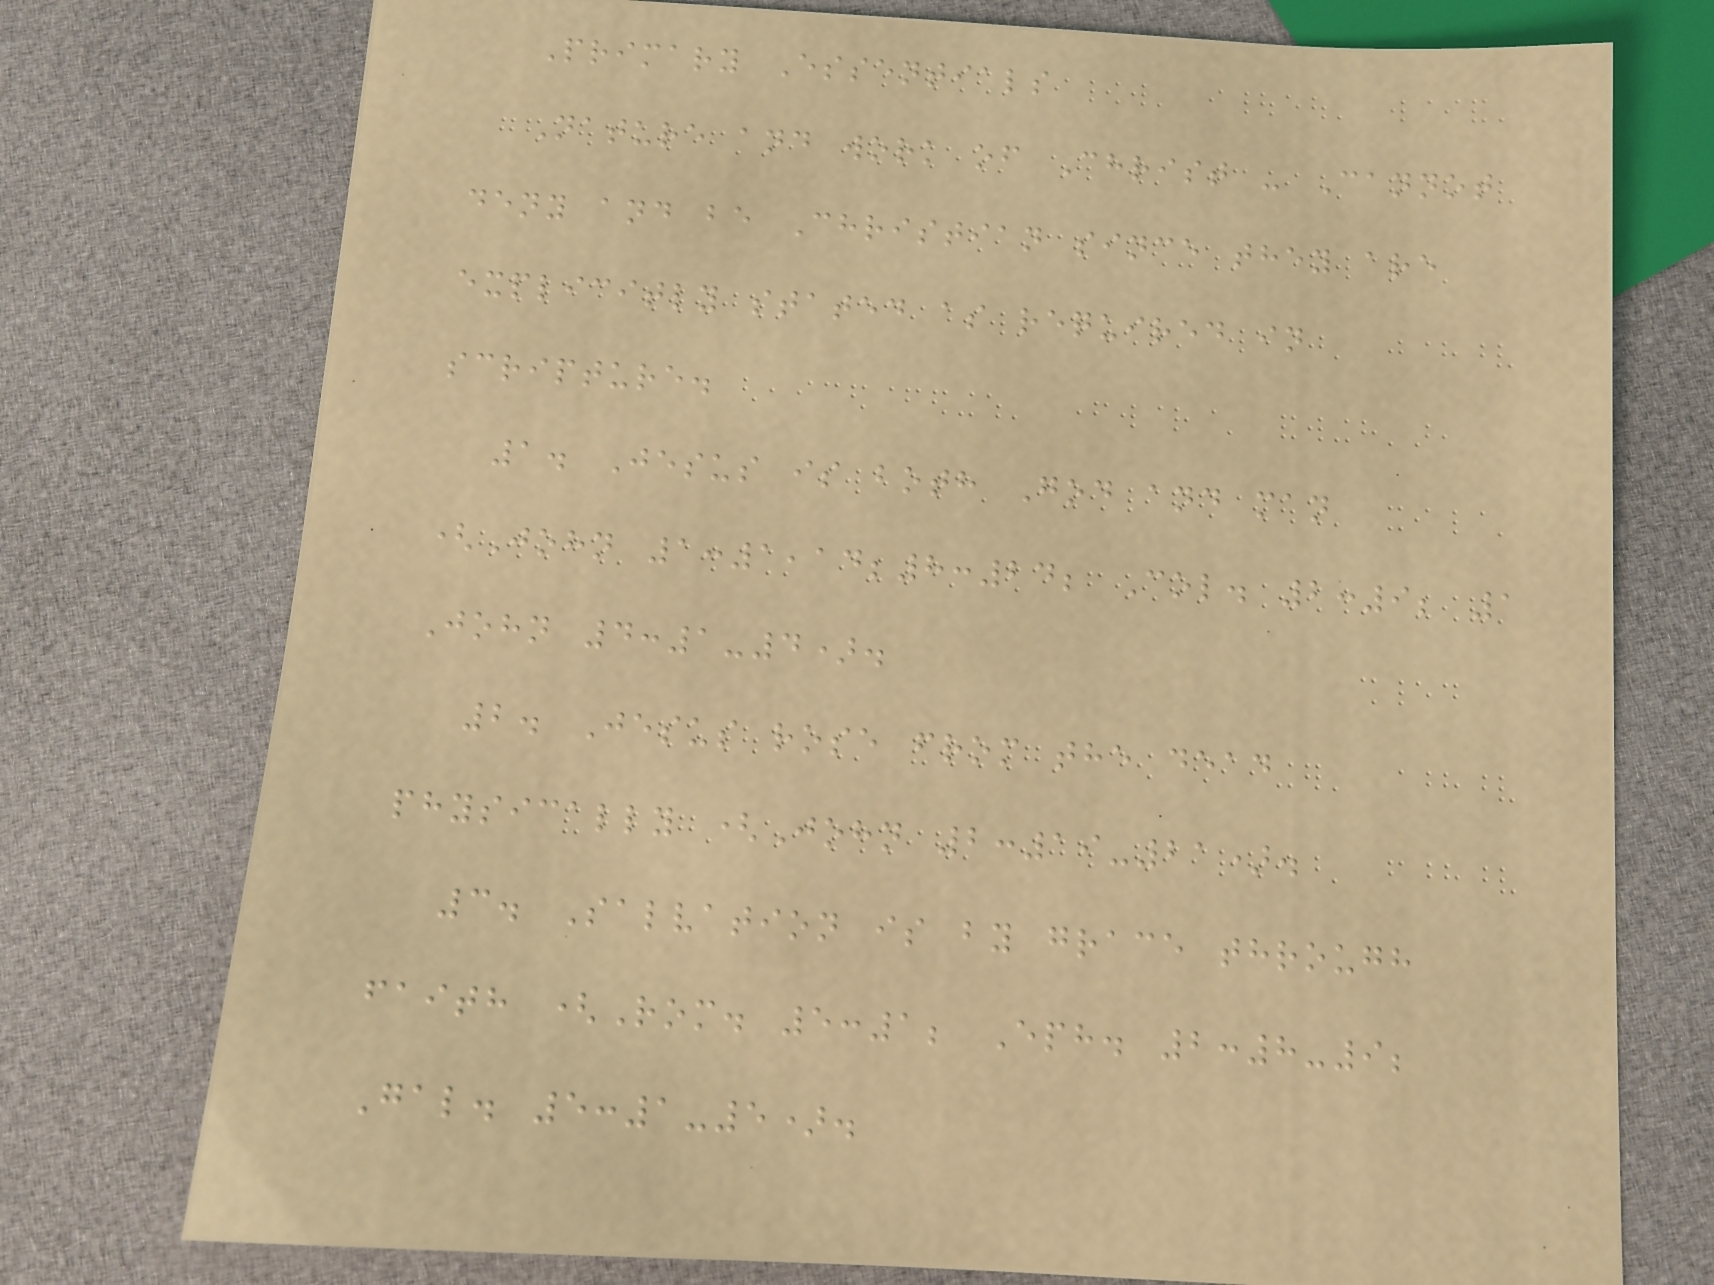Primary Essentials
Nature and work of Christ - Cannot
deny and be Christian since they are
explicitly stated as required in
scripture.
1. Jesus is both God and man
(John 1:1,14;8:24; Col. 2:9; 1
John 4:1-4).
2. Jesus rose from the dead
physically (John 2:19-21).
3. Salvation is by grace through
faith (Rom. 5:1; Eph. 2:8-9;
Gal. 5:1-5).
